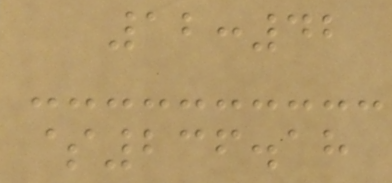12:42
$236.18
